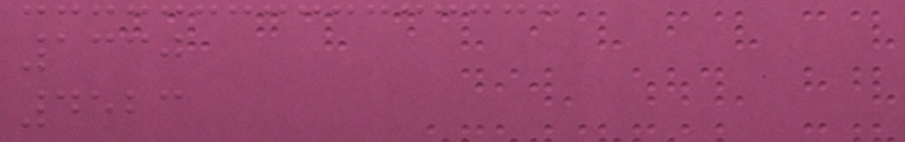1330
4523
